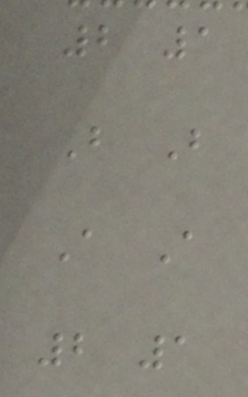2 1
B B
A A
2 1
